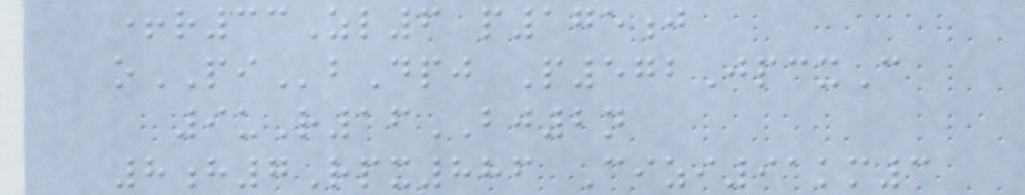+r33Zl6 p175j
oPIbDpj P572JpcxC
9uR16BJ2n
8h7Rpx886 Cizi91km3
